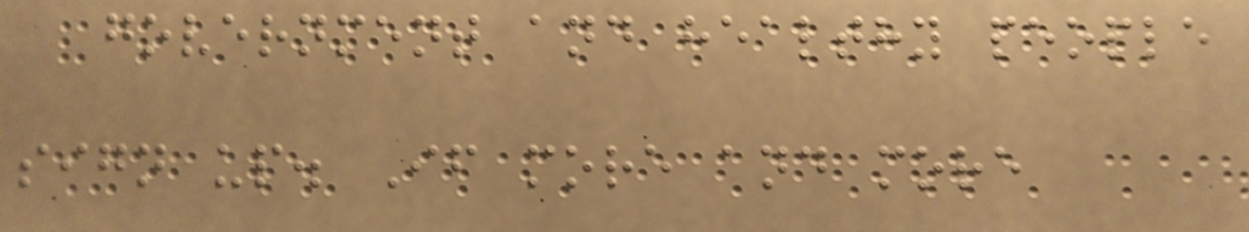government and healthy people
sign up. If more and more
